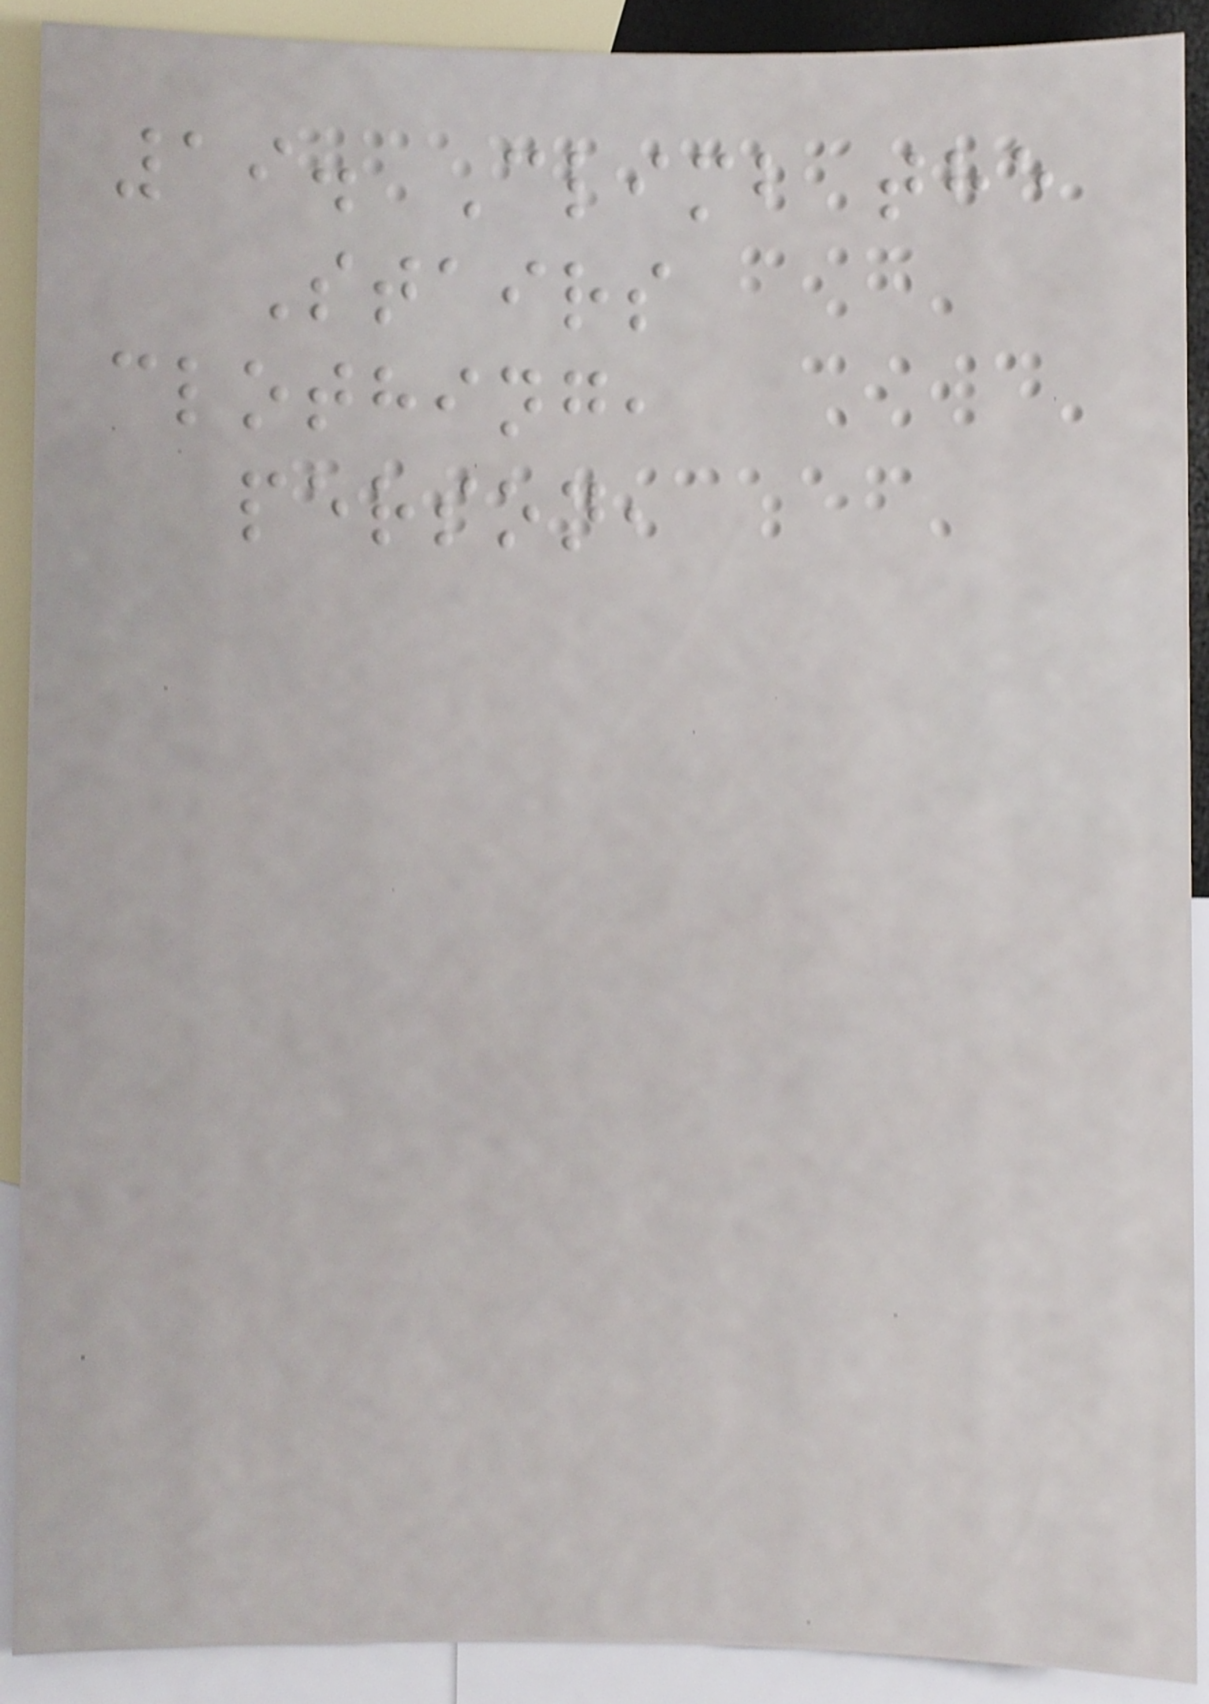19. Climb the
Stairs
clothing,
person,
